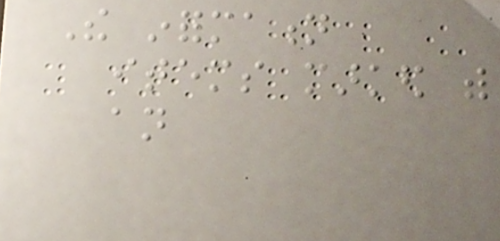The information
items marked with
an
